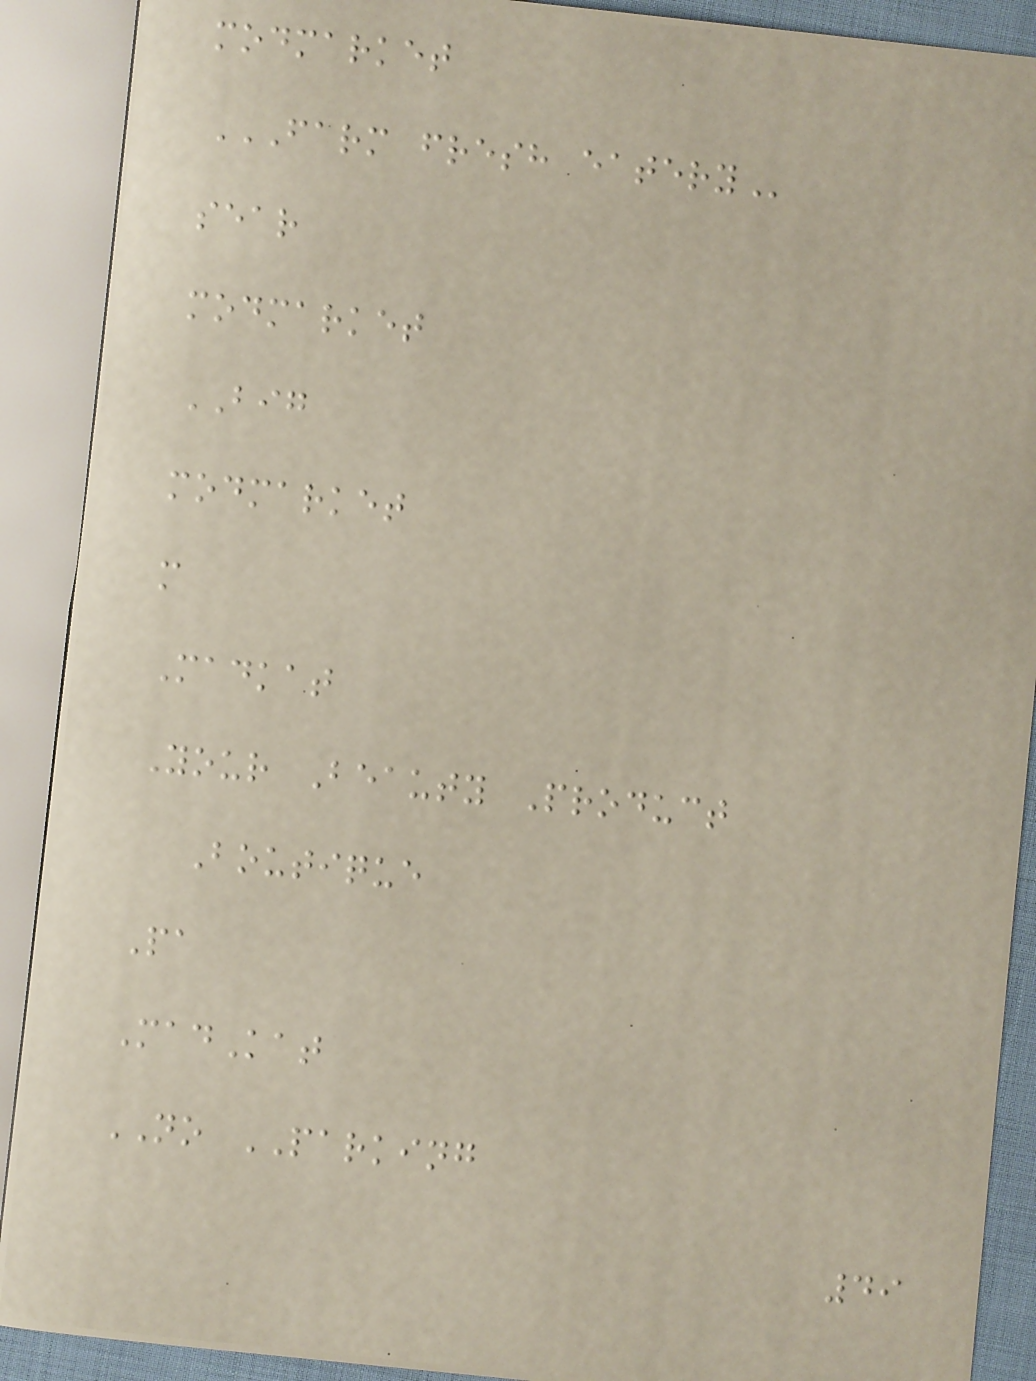modmarket
FARM FRESH EATERY
sear
modmarket
BIG
modmarket
m
Madkat
Your Beauty Product
Boutique
Pa
MadKat
NO PARKING
49
